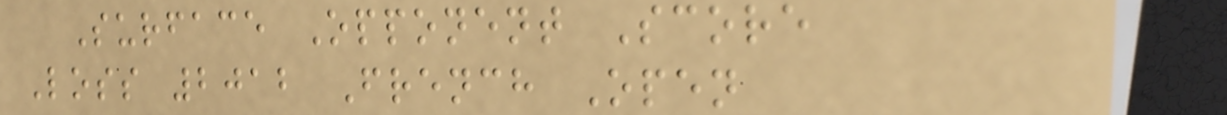Surface Opponent Score
Loss 2012 French Open
